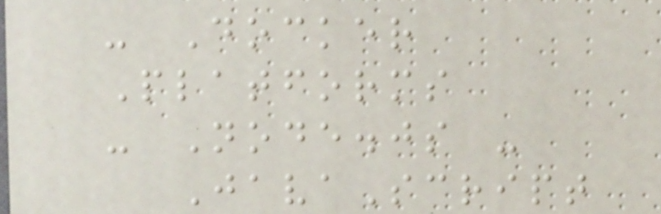- Docker
Platforms
- Node.js -
JavaScript
